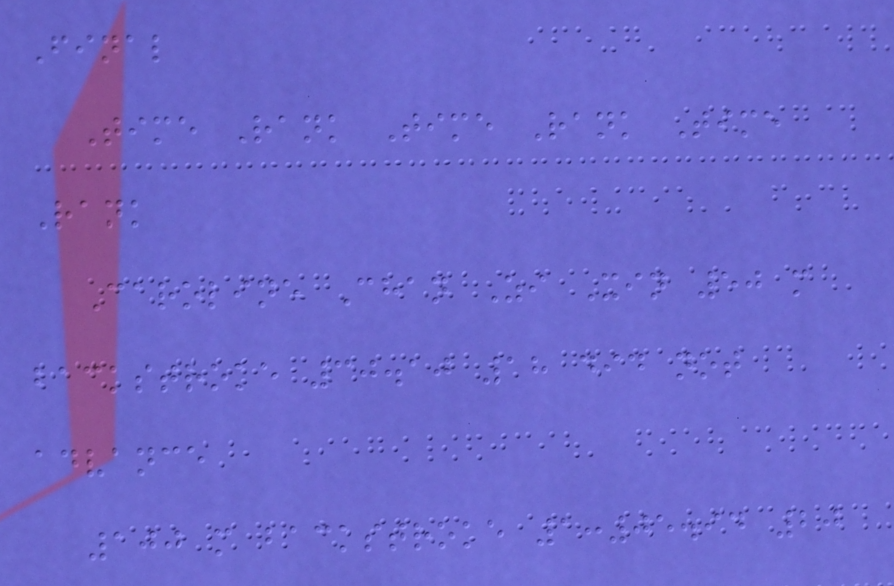Final
Time Rank Time Rank Time
Rank
Caroline Chan Zi Xin 50 m
backstroke 30.10 18 did not
advance
100 m backstroke 1:05.94 20
